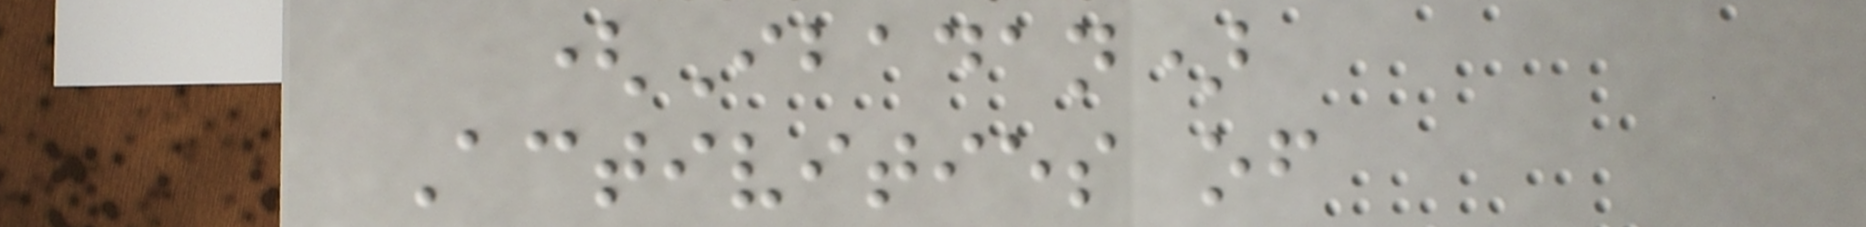(Ibadan)
Activities of
